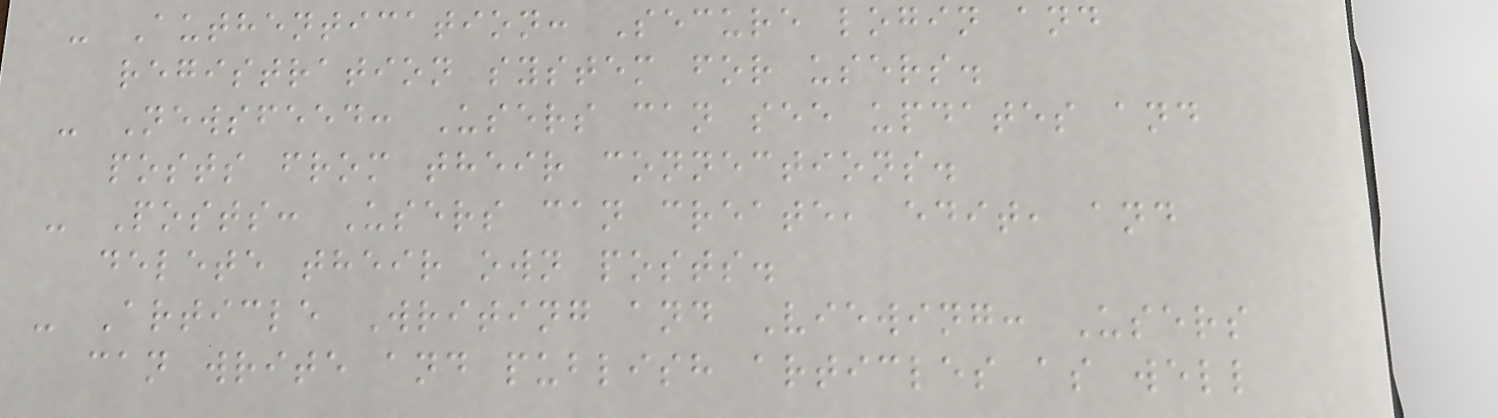- Authentication: Secure login and
registration system for users.
- Newsfeed: Users can see updates and
posts from their connections.
- Posts: Users can create, edit, and
delete their own posts.
- Article Writing and Viewing: Users
can write and publish articles as well
